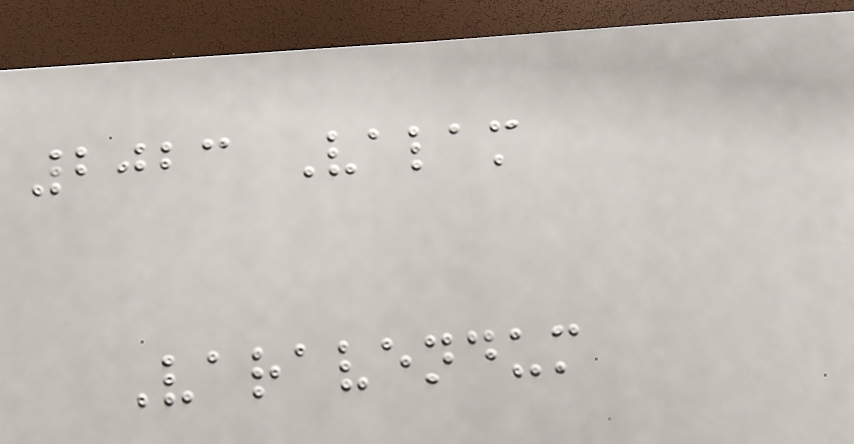2023 Valam
Varavendum
